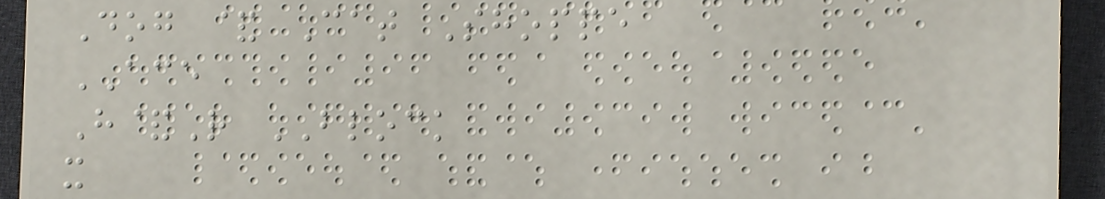Dog & Cat Shoppe
ACE
H&R BLOCK
x
